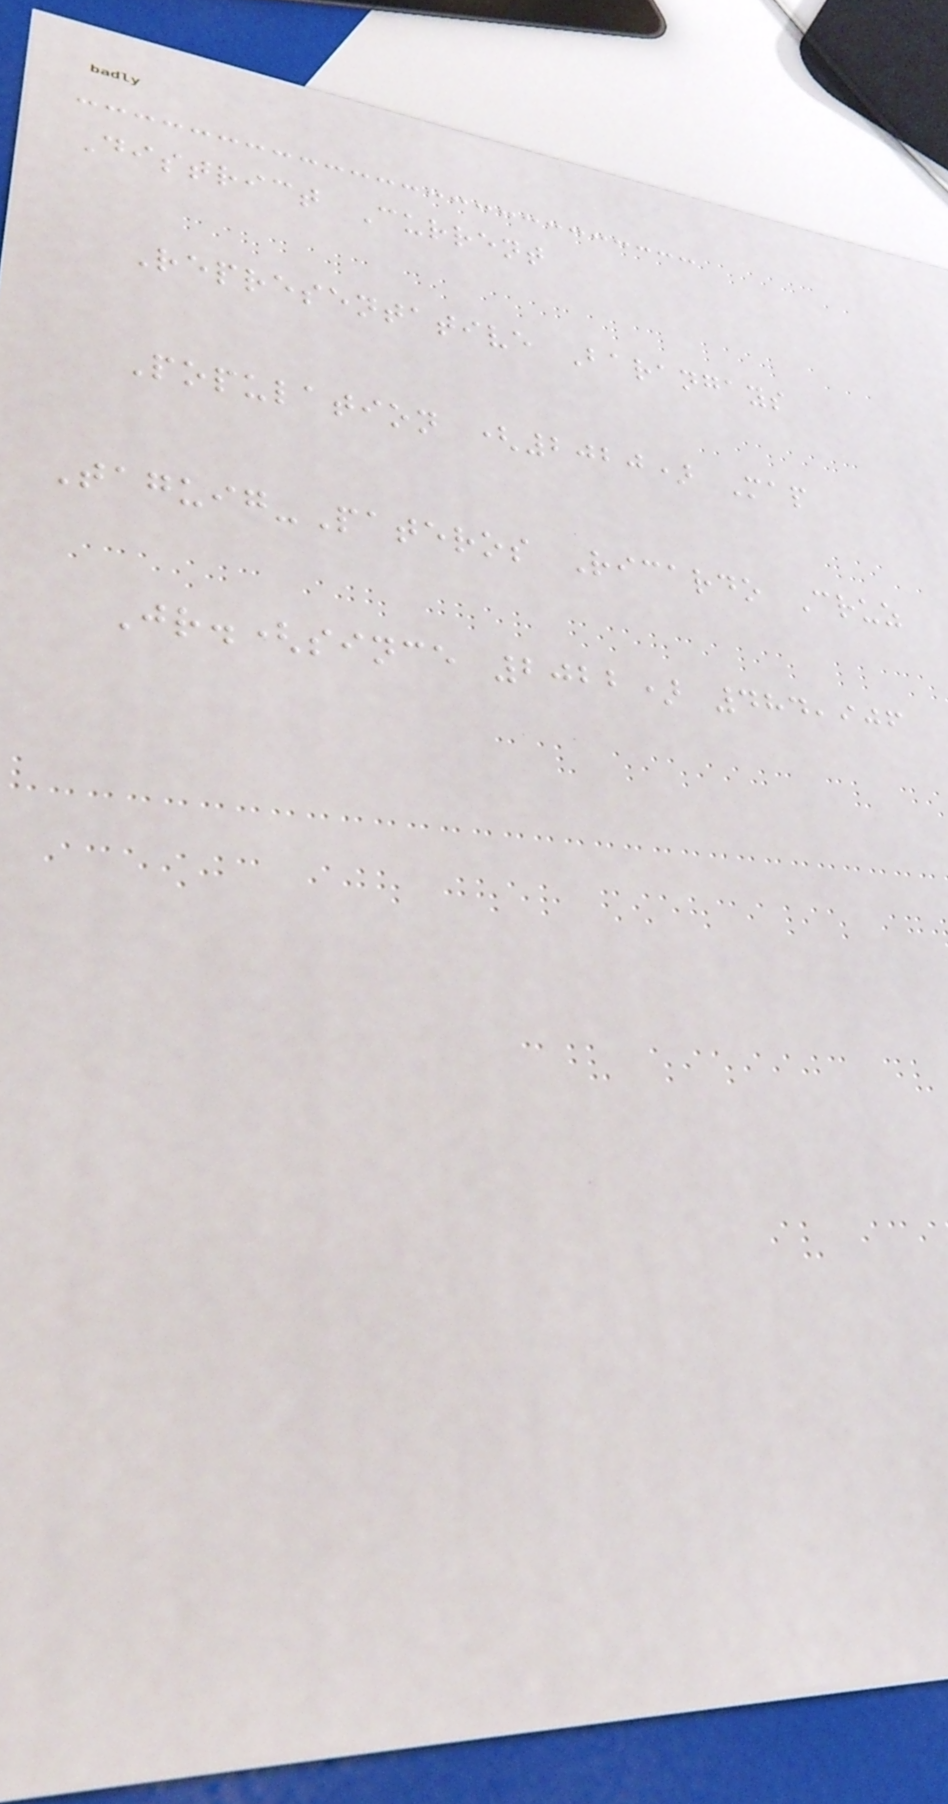District Current
Representative Barangays
Population (2020) Map
Taguig-Pateros Ricardo Cruz
Jr.(since 2022) 484,906
